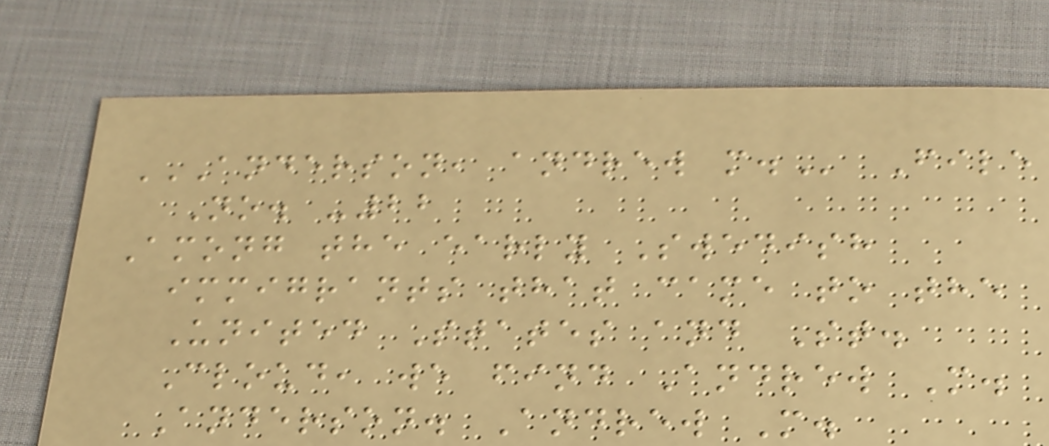ANDERSON, ANDREW M. File
No. -22
Among the early Swedish
immigrants that came to the
United States and St.
Cloud, we find Andrew M.
Anderson. Andrew M.
